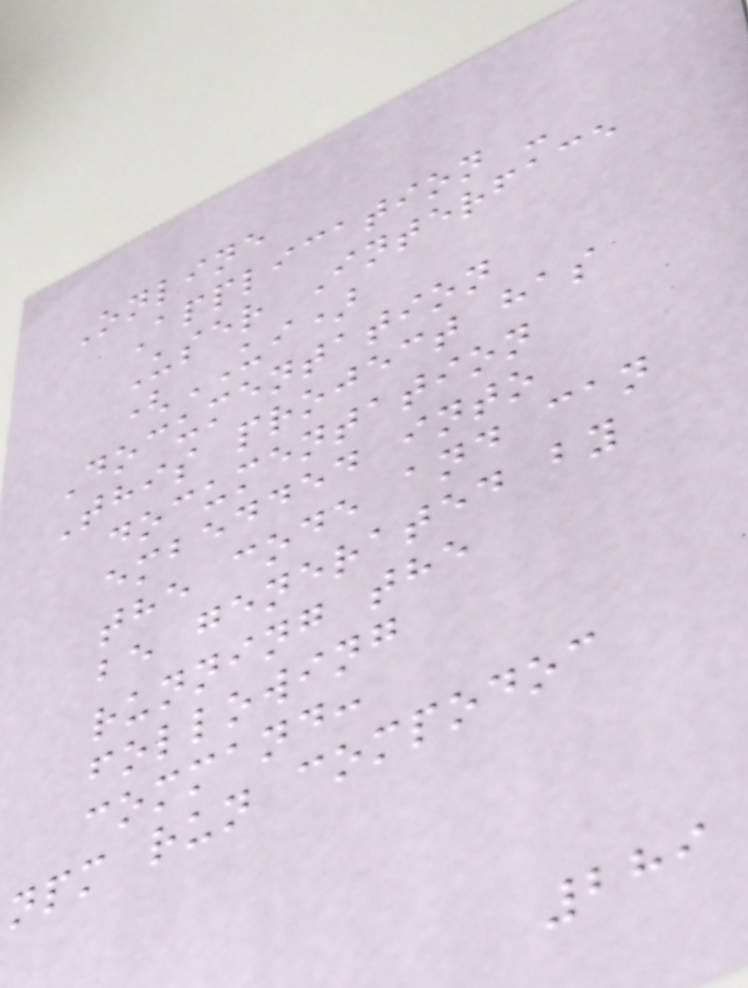Online
Application -
User Interface
(UI)
Documentation
This project has
documentation
embedded into
the code and can
be generated by
running the
following
command:
npm run compodoc
289
